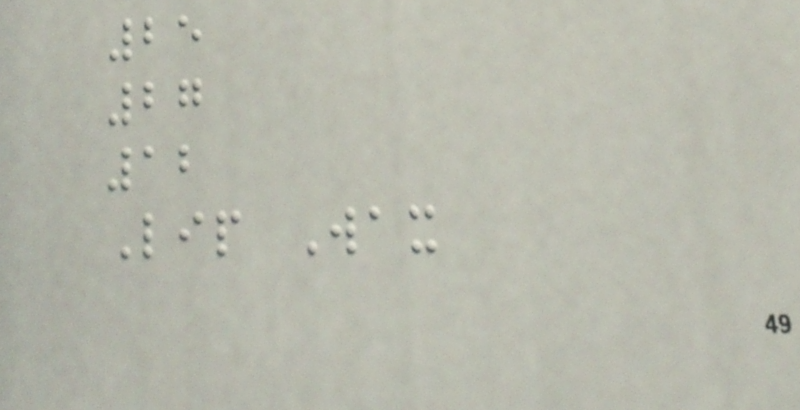25
27
12
Lip Wax
